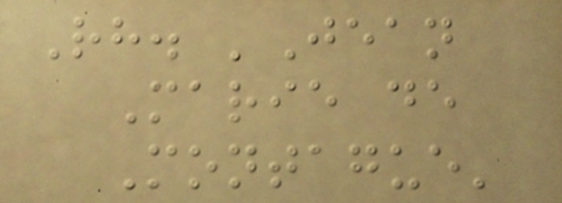Rh. 'Jean
Marie de
Montague'
